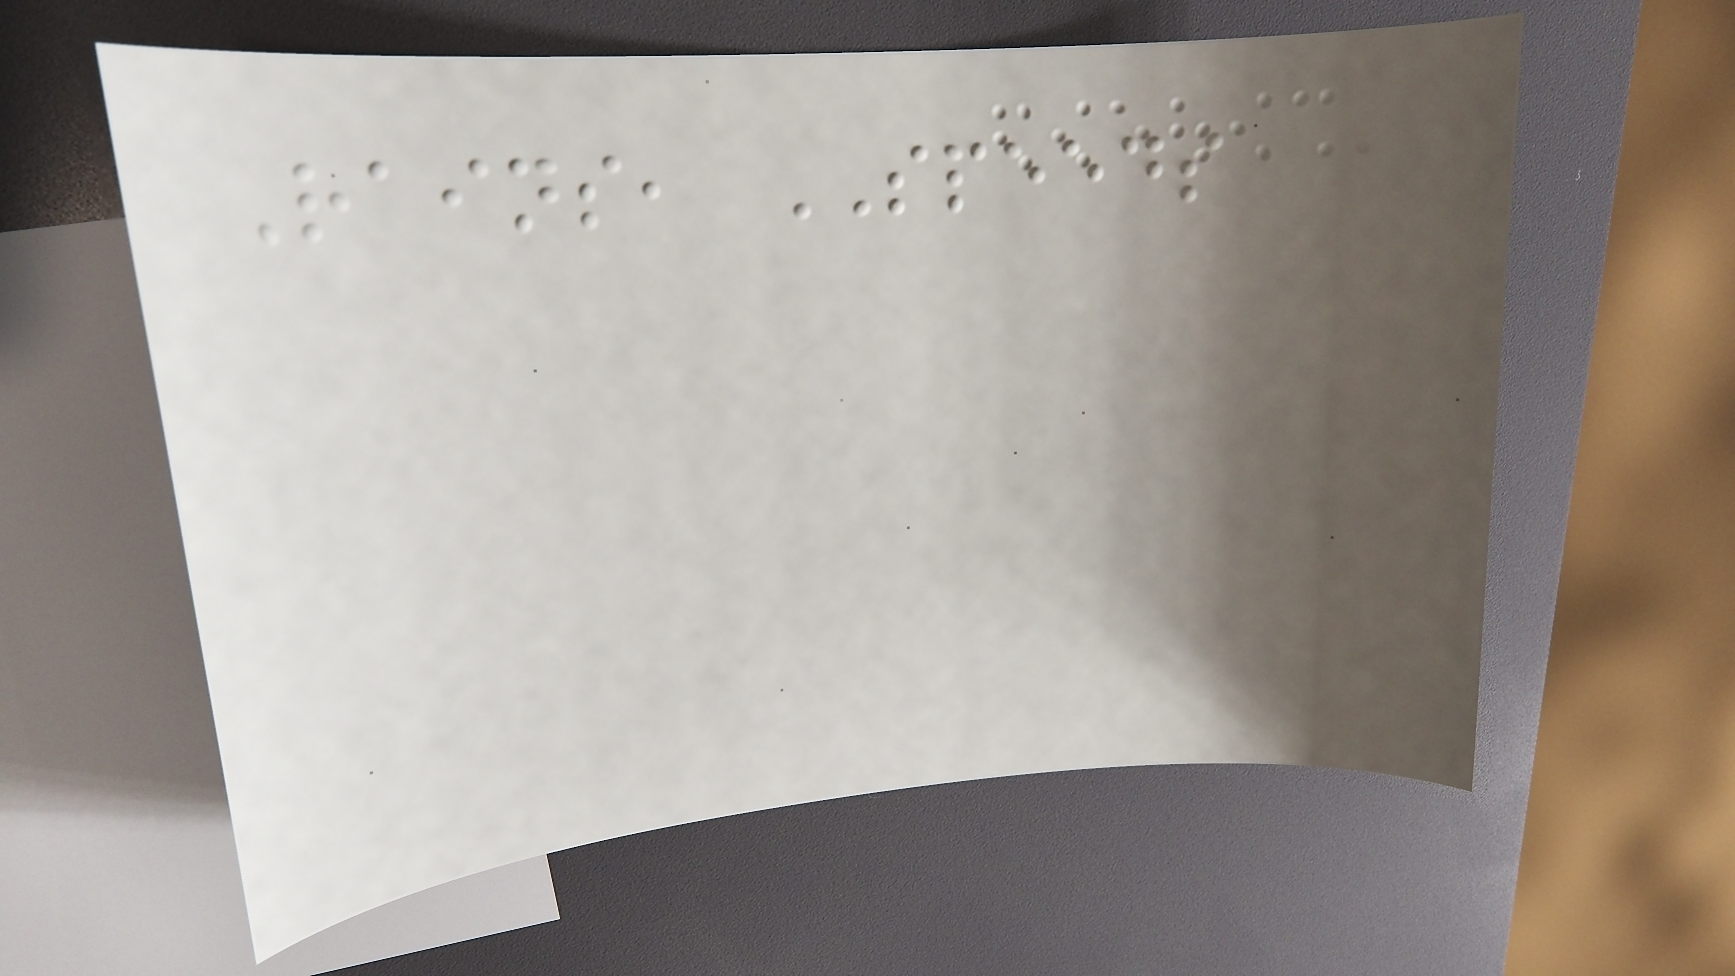Rains, SPEEDS
